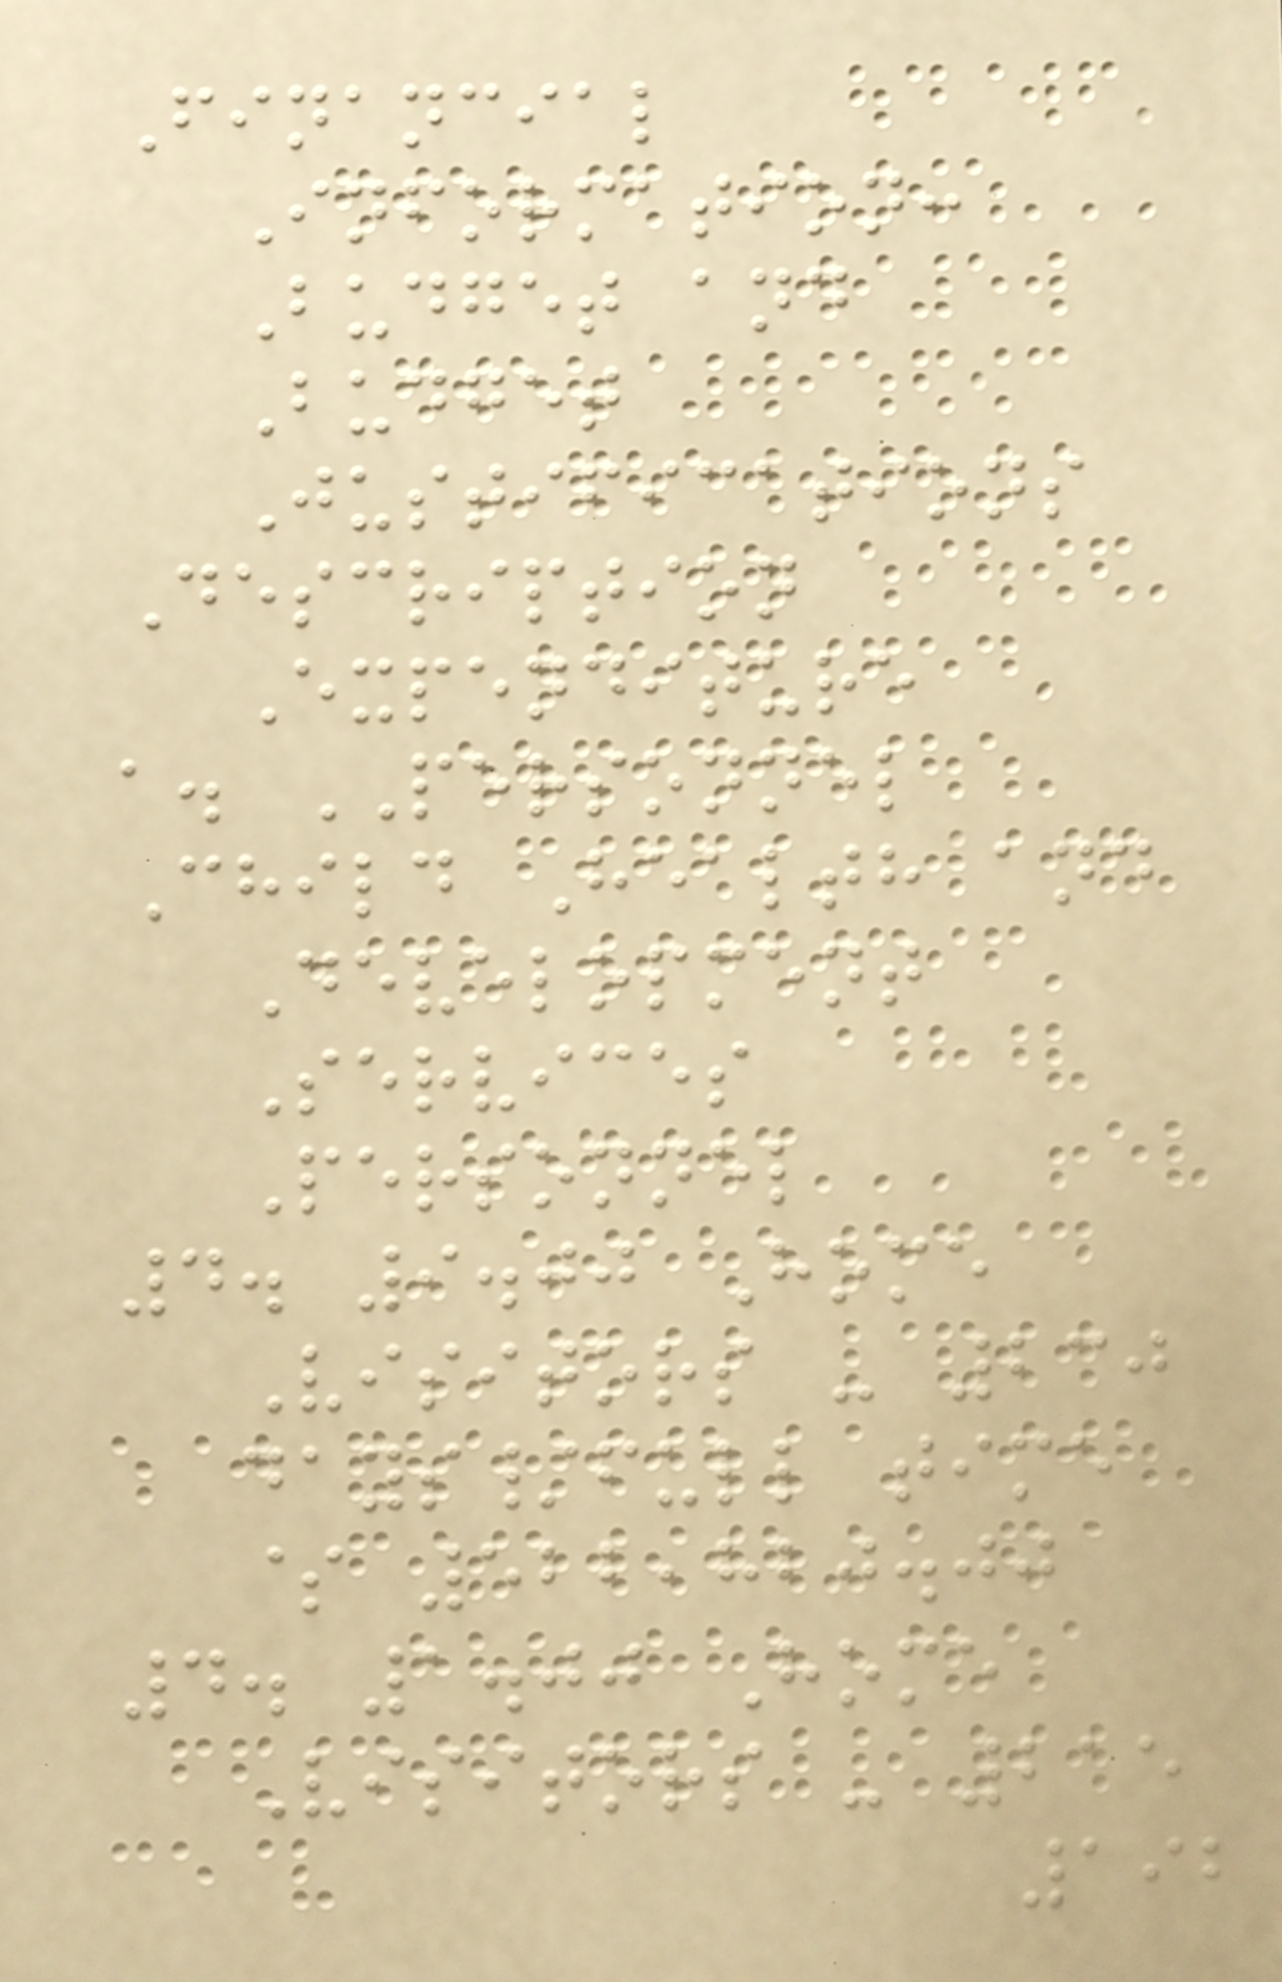Financial
Information:
Budget and
Budget
Justifications
Description
Expenditure
a. PERSONNEL
Child Health and
Development
Services
Personnel
4. 9.00 Home
Visitors - 230
days/full time
$ 522,820.00
4. 1.00 Home
Visitors - 215
192
